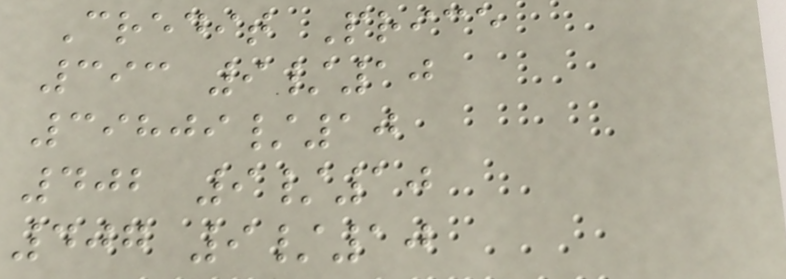Credit Price
393 9/10
39809/10
402 9/10
407 9/10
